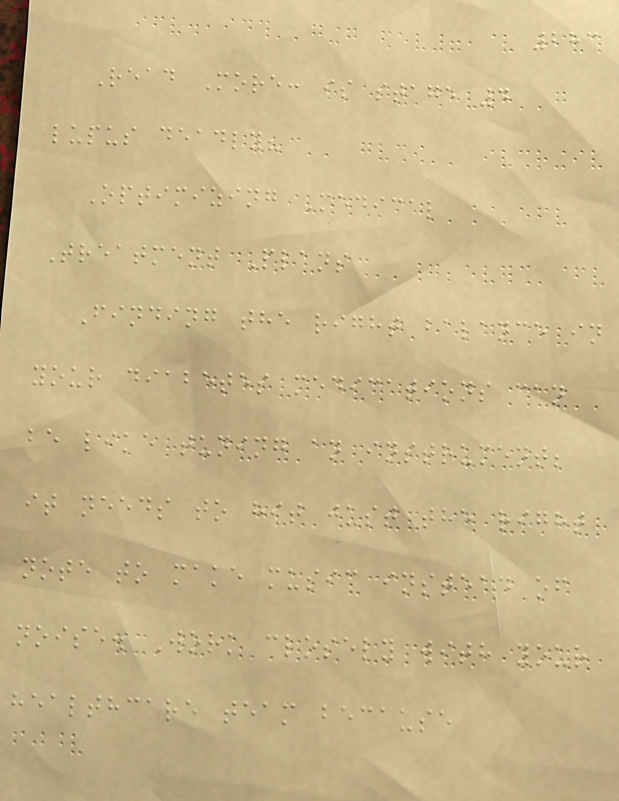283
Read More: is stage 4
lupus deadly?
Optimizing Medical
Treatment Plans
Finding the right balance in
your diabetes medications can
be like tuning an instrument;
it needs to hit just the right
note to make music instead of
noise. Work closely with your
healthcare team because
